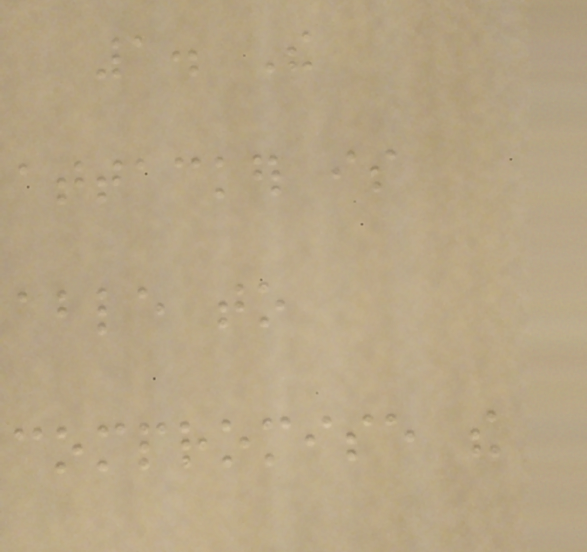1. The
attacker is
able to
compromise the
